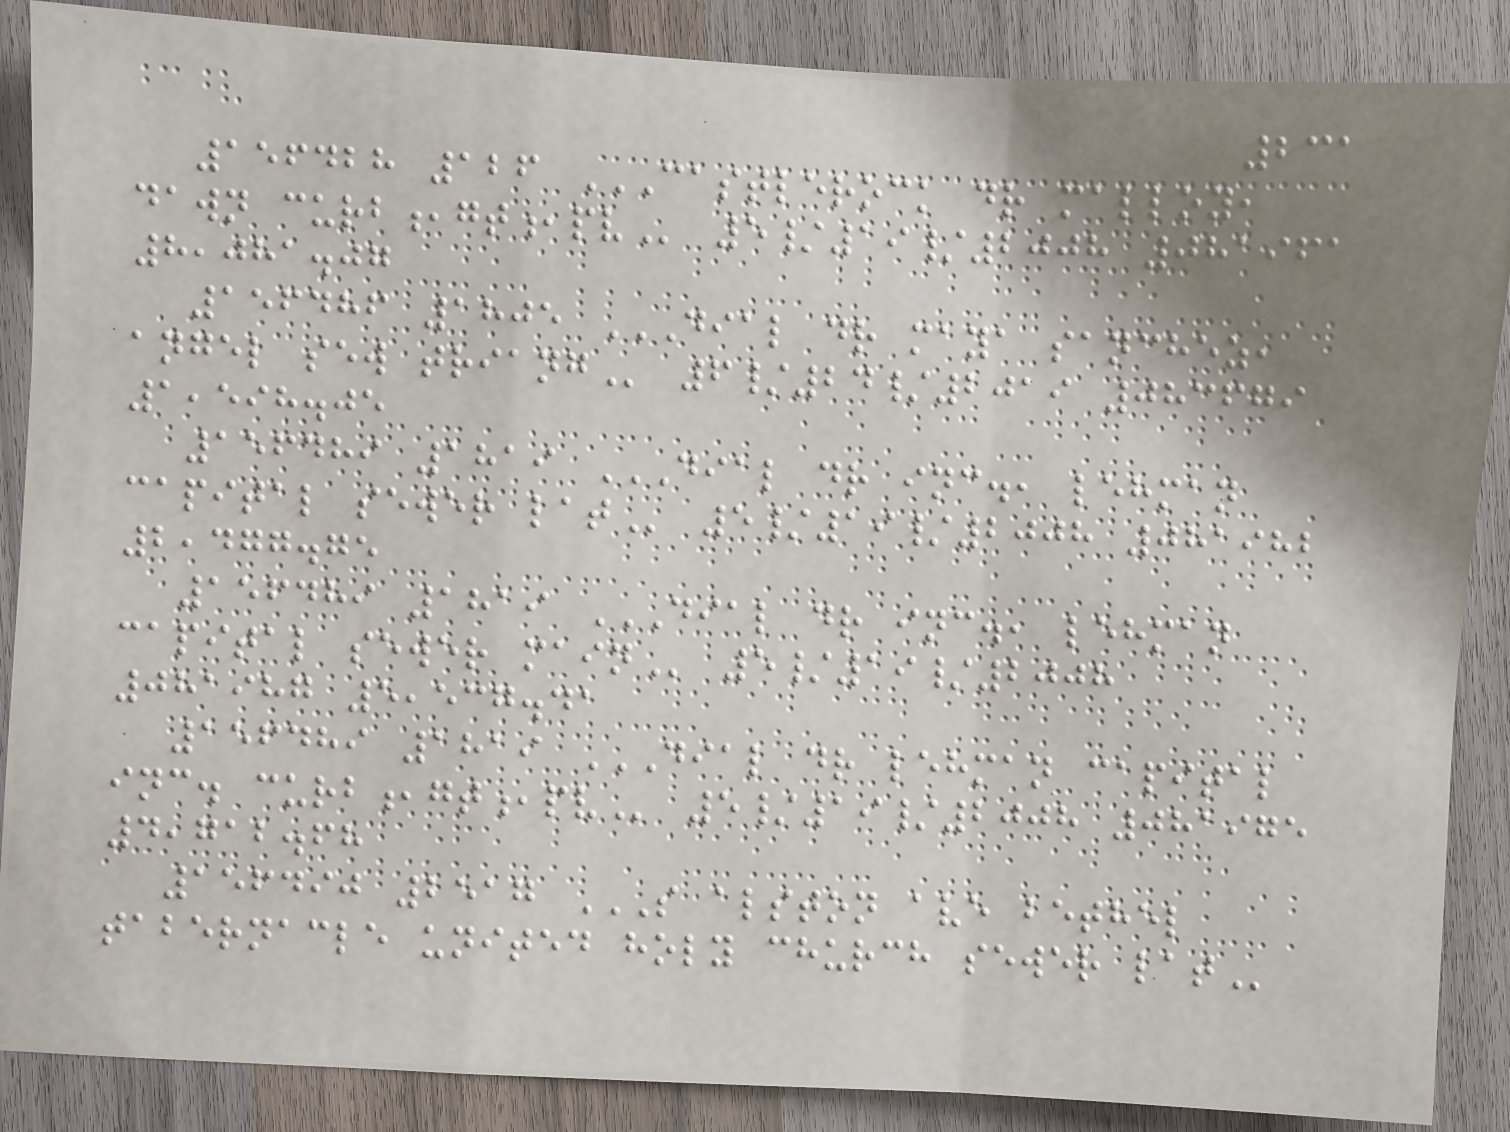231
156428 126 CASTLEROCK DR MALLOY,
DAWN CURB,GT,PV 5/19/2008 081961
8,081.07
156486 1805 DIAL DR MAYA SANCHEZ,
ANGEL SEW TRIANG 6/24/2019 083679
1,598.05
156489 1819 DIAL DR INC., LEHMAN
CAPITAL SEWER LAT 5/19/2008 081982
2,477.75
156489 1819 DIAL DR INC., LEHMAN
CAPITAL SEWER MAIN 5/19/2008
081987 5,537.41
156489 1819 DIAL DR LEHMAN CAPITAL
INC. CURB,GT,PV 5/19/2008 081975
4,712.68
156490 2517 S ALSTON AVE BETHEL
TABERNACLE UNITED HOLY CHURCH SEWER LAT
